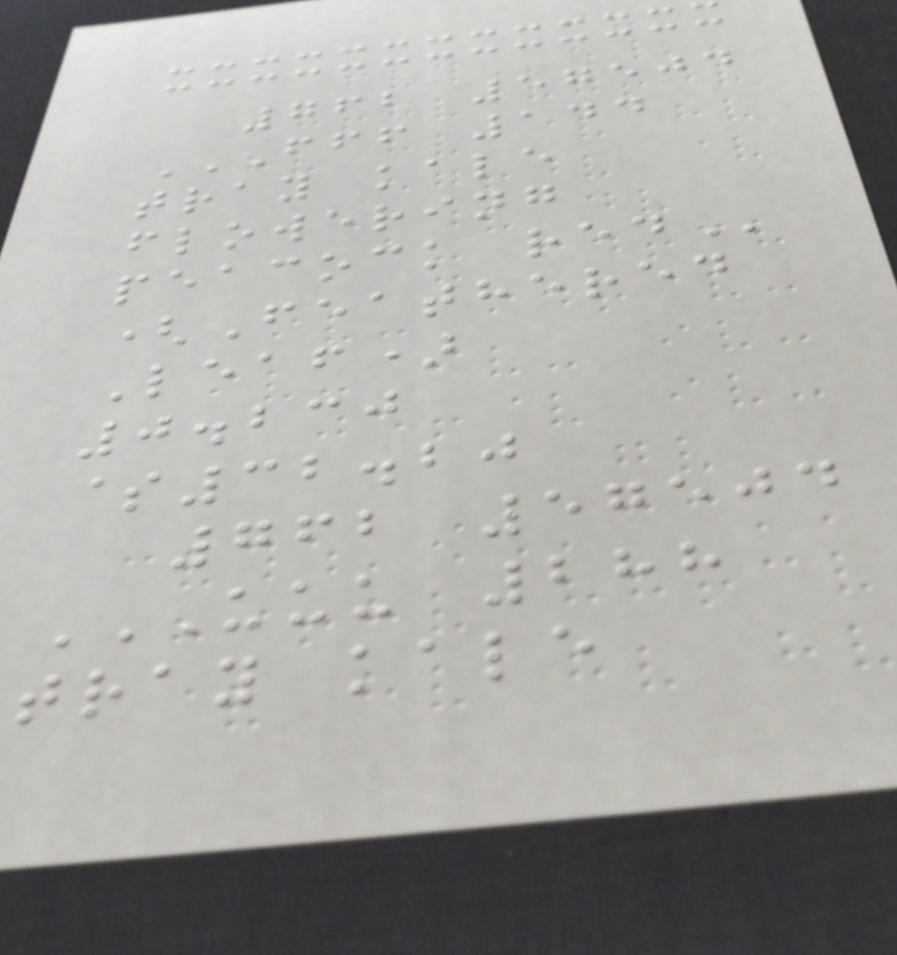762 57504
FFF 144
TRAY KALE
FLOWERING
PEACOCK RED
(Feathered
Leaf)
0.230
$32.20
762 57504
UUU 288
TRAY KALE
